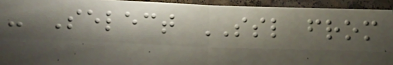- Select SSL from
